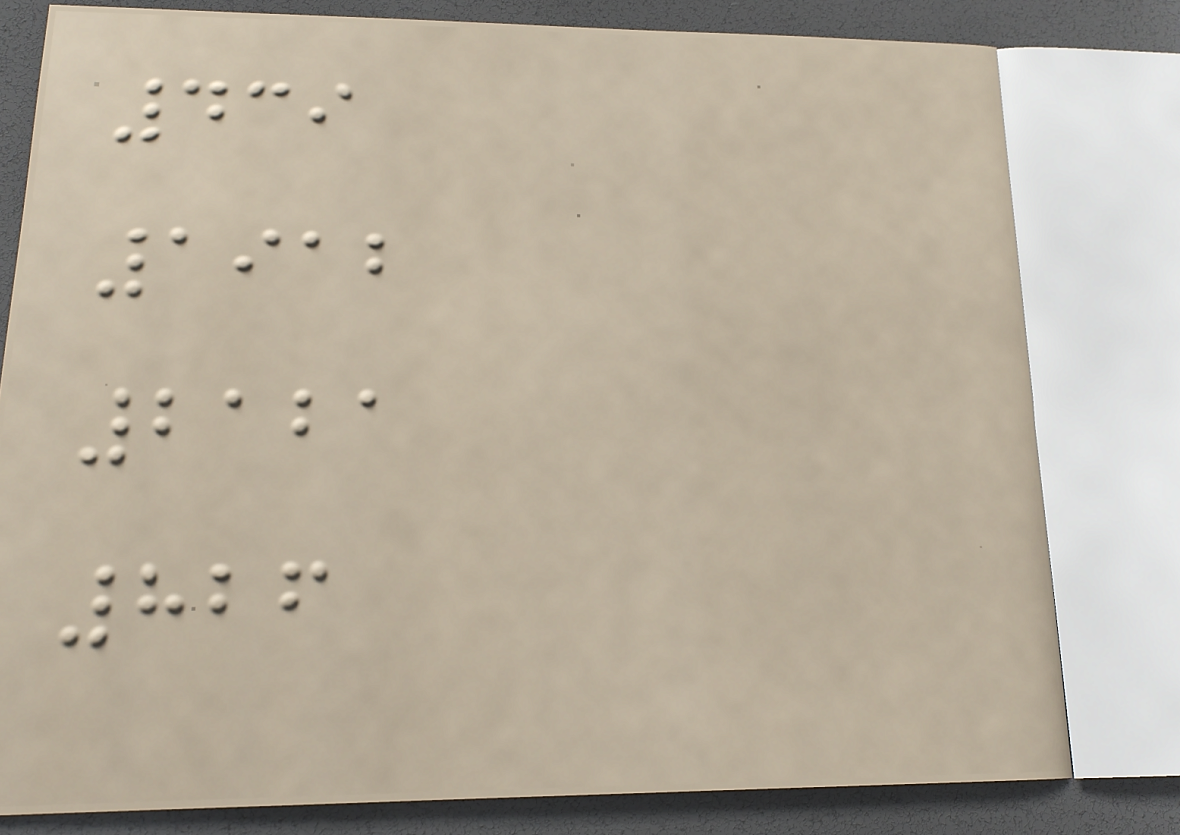439
1912
2121
826
